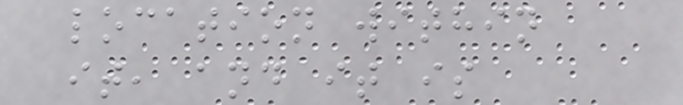location within
it, and it is
